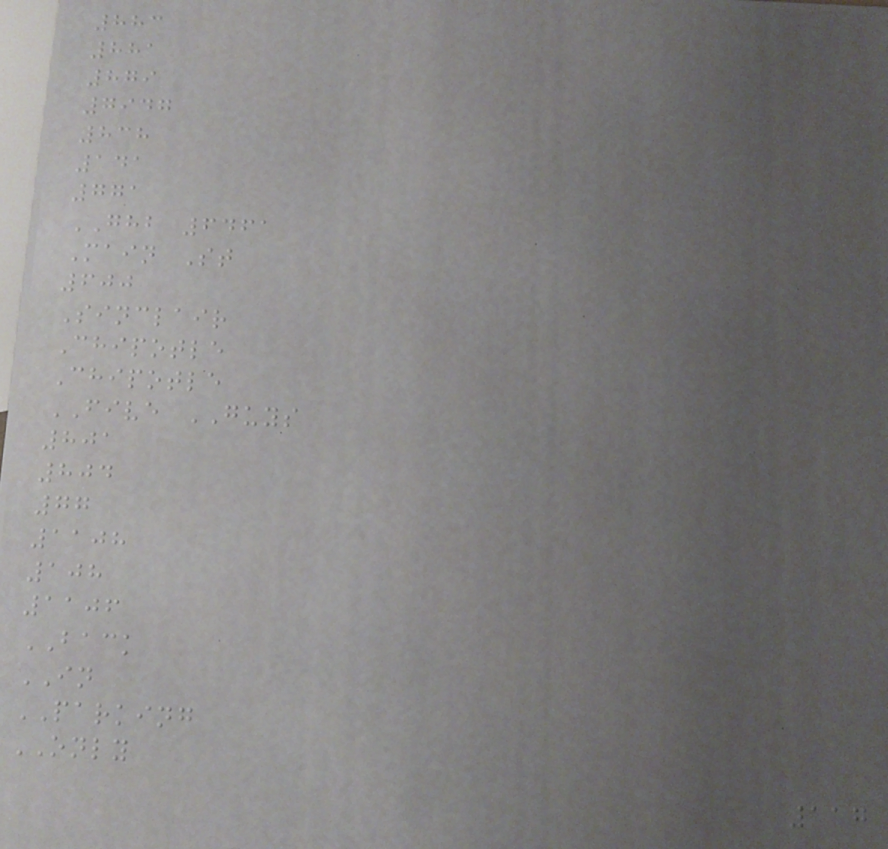883
881
879
7947
838
141
771
GHB 6461
Main St
600
Sinclair
Chipotle
Chipotle
FIVE GUYS
801
804
77
1108
108
1106
BACK
IN
PARKING
ONLY
117
